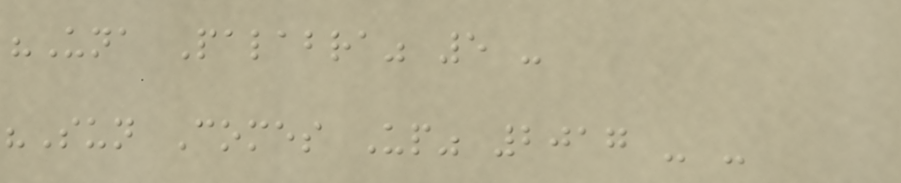"Una Palabra" 5 -
"Sun Comes Up" 2017 - -
